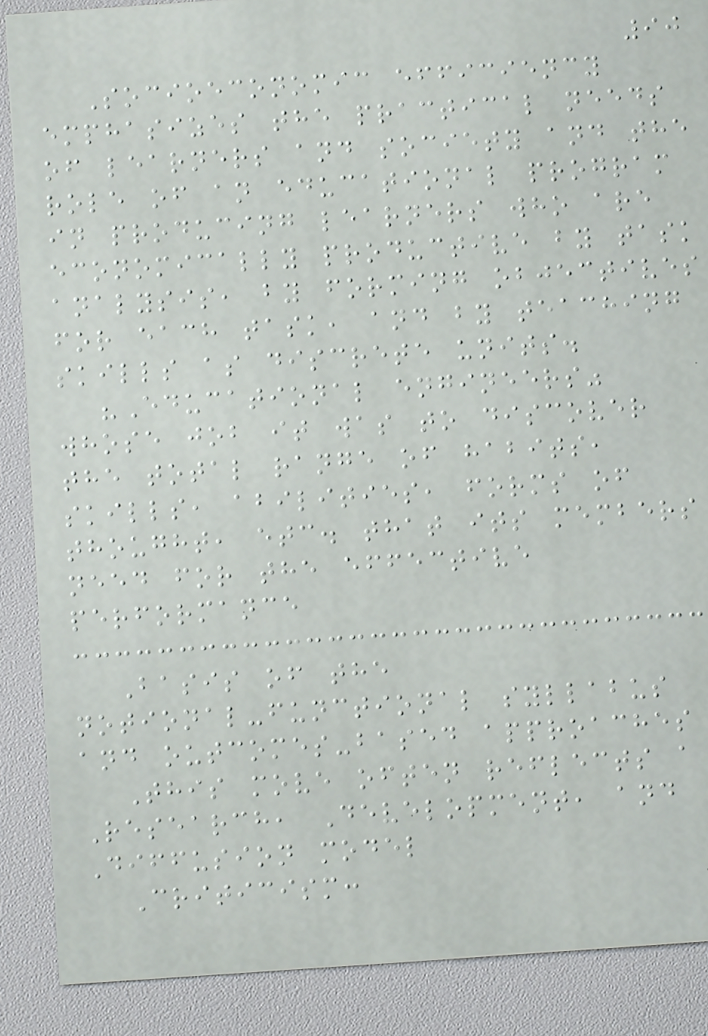90
Socioeconomic efficiency
emphasizes the practical needs
of learners and society and the
role of an educational program
in producing learners who are
economically productive by task
analysis, by forming objectives
for each task, and by teaching
skills as discrete units.
"Educational engineers"
whose job it was to discover
the total range of habits,
skills, abilities, forms of
thought, etc. that its members
need for the effective
performance
Basis of the
notional-functional syllabus
and outcomes-based approaches
This move often reflects a
Research, Development, and
Diffusion model
Criticism:
